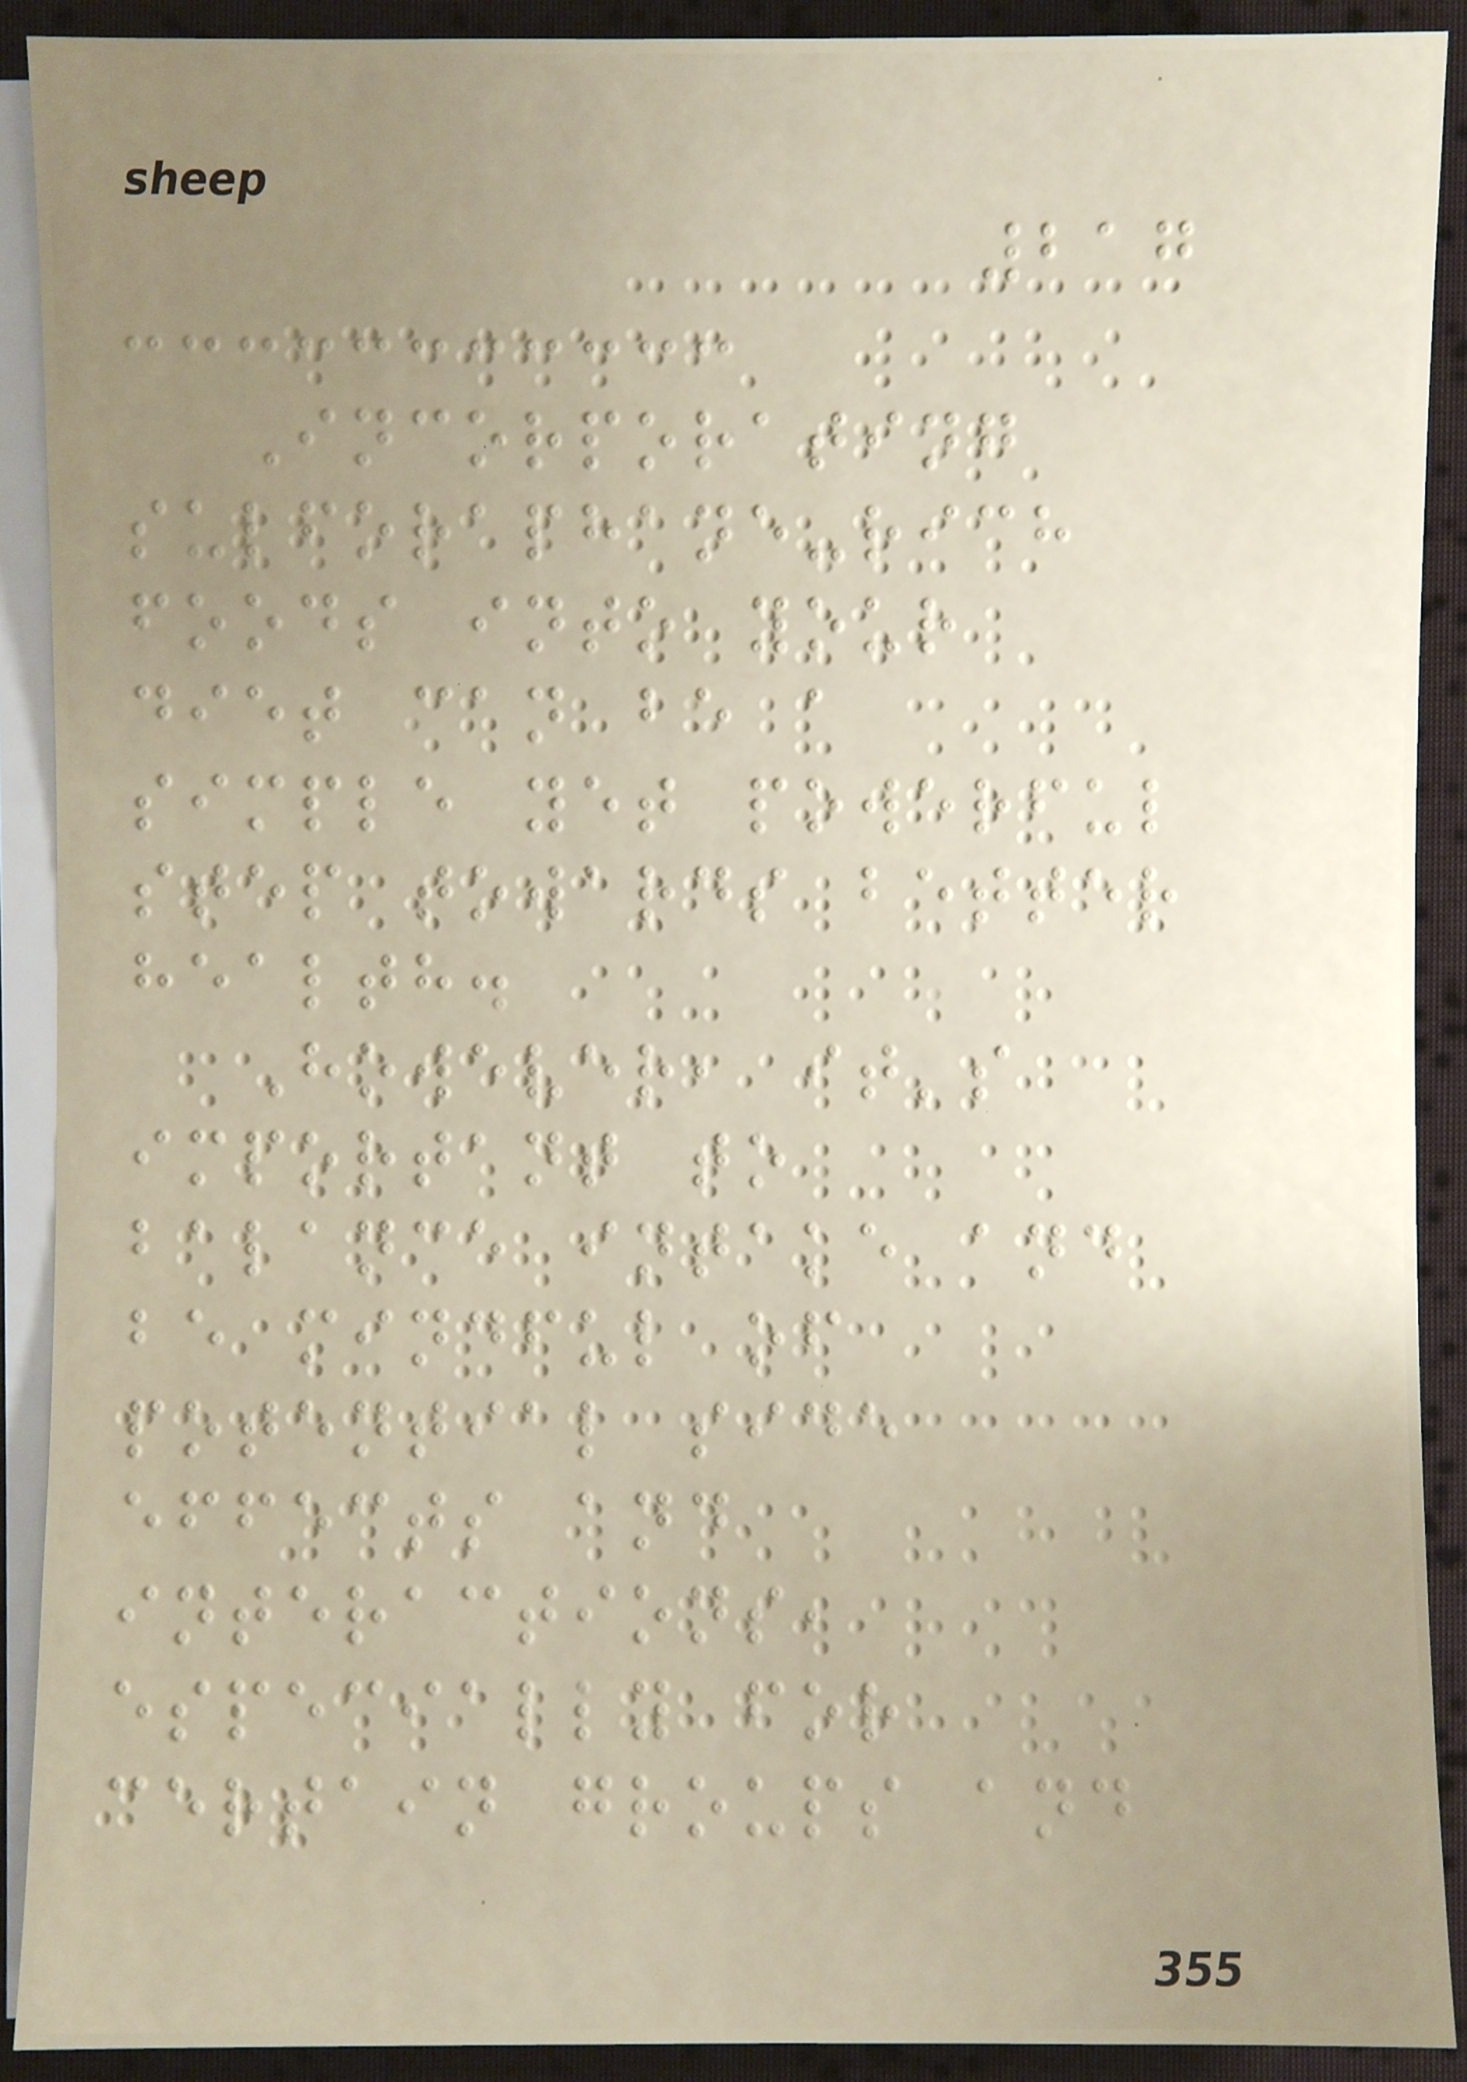217
Incorporating
sulforaphane-rich
foods into your
diet can be a
simple yet powerful
step towards better
health.
However, it's
important to
balance intake and
be mindful of
potential side
effects and
interactions,
especially for
certain groups and
